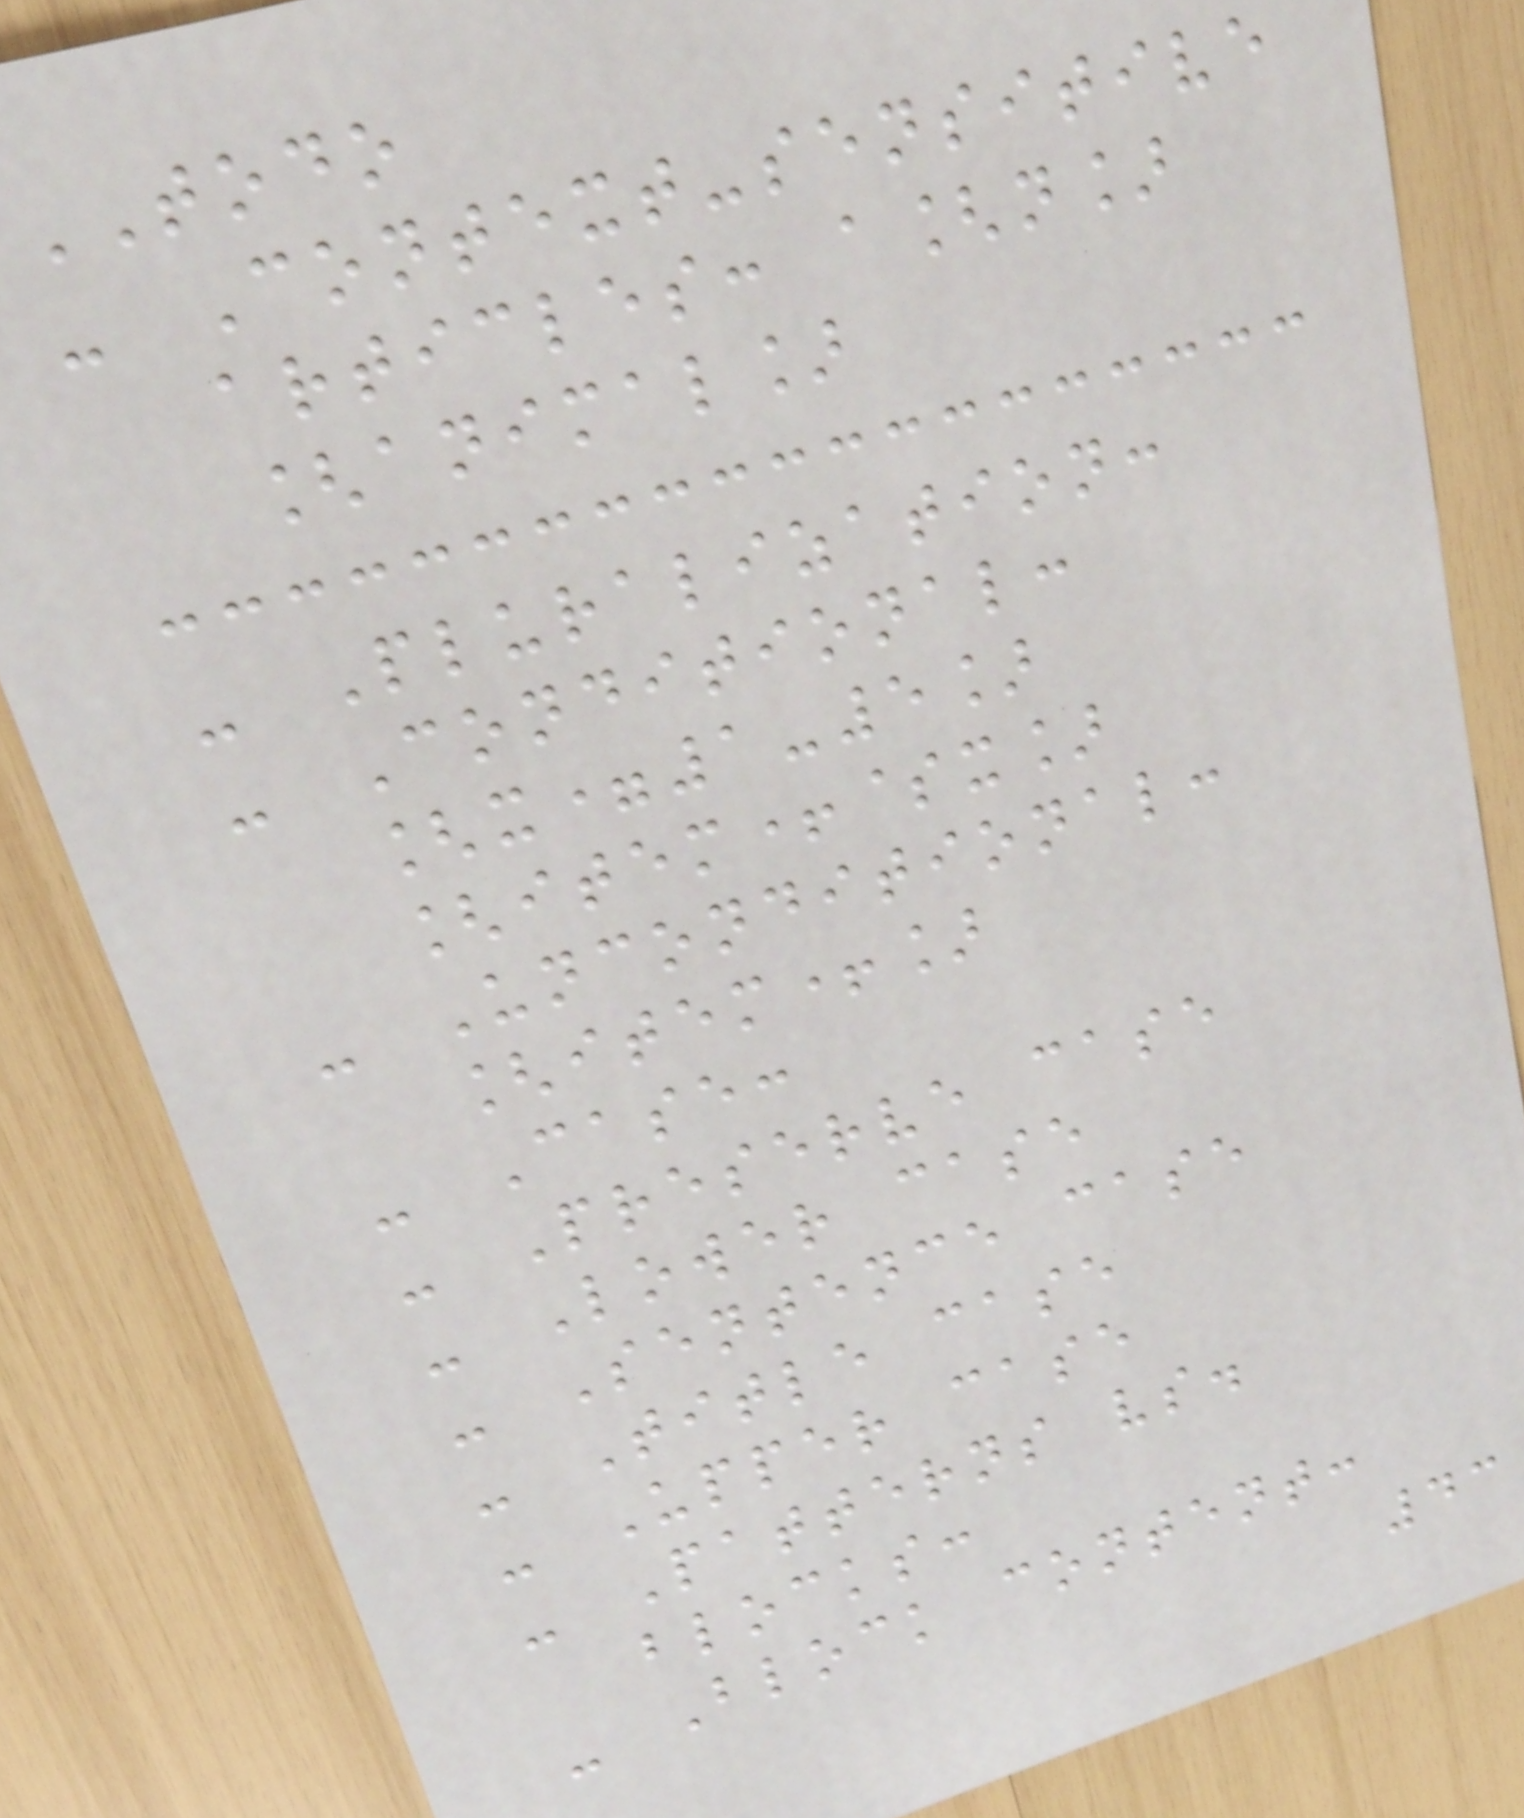TODO
- Context-sensitive
articles: a[n]
[animal]
- Pluralization:
- Conditional:
[x=1-5]
[item+$x]
- Unconditional:
[item+]
- Case:
- Preserve case
- Lower case
- Sentence case
- Title case
- Upper case
- Patterns vs.
blocks:
- Block content:
43
